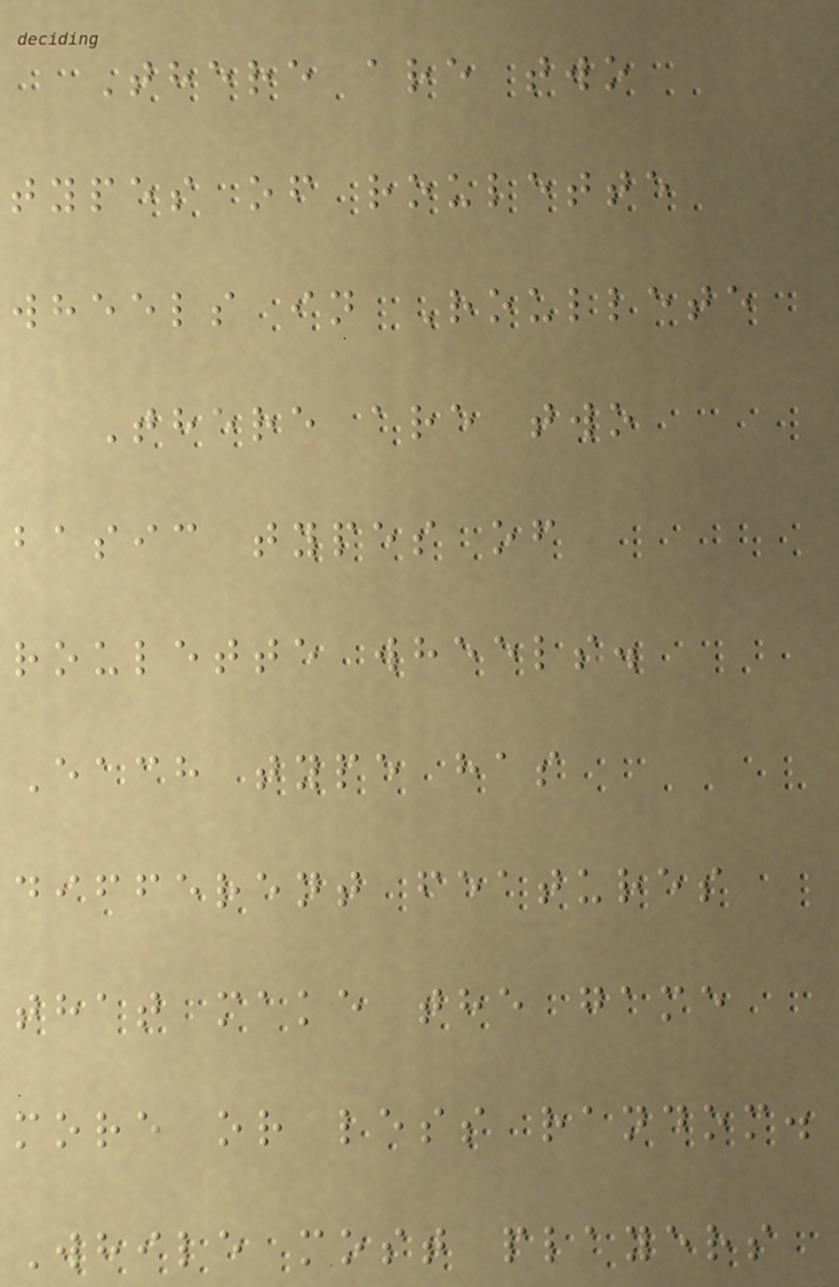There are two
types of roulette
wheels in Roullete
There are two
basic types of
roulette wheels.
Each type has
different features
that make the game
more or less random.
While most players
